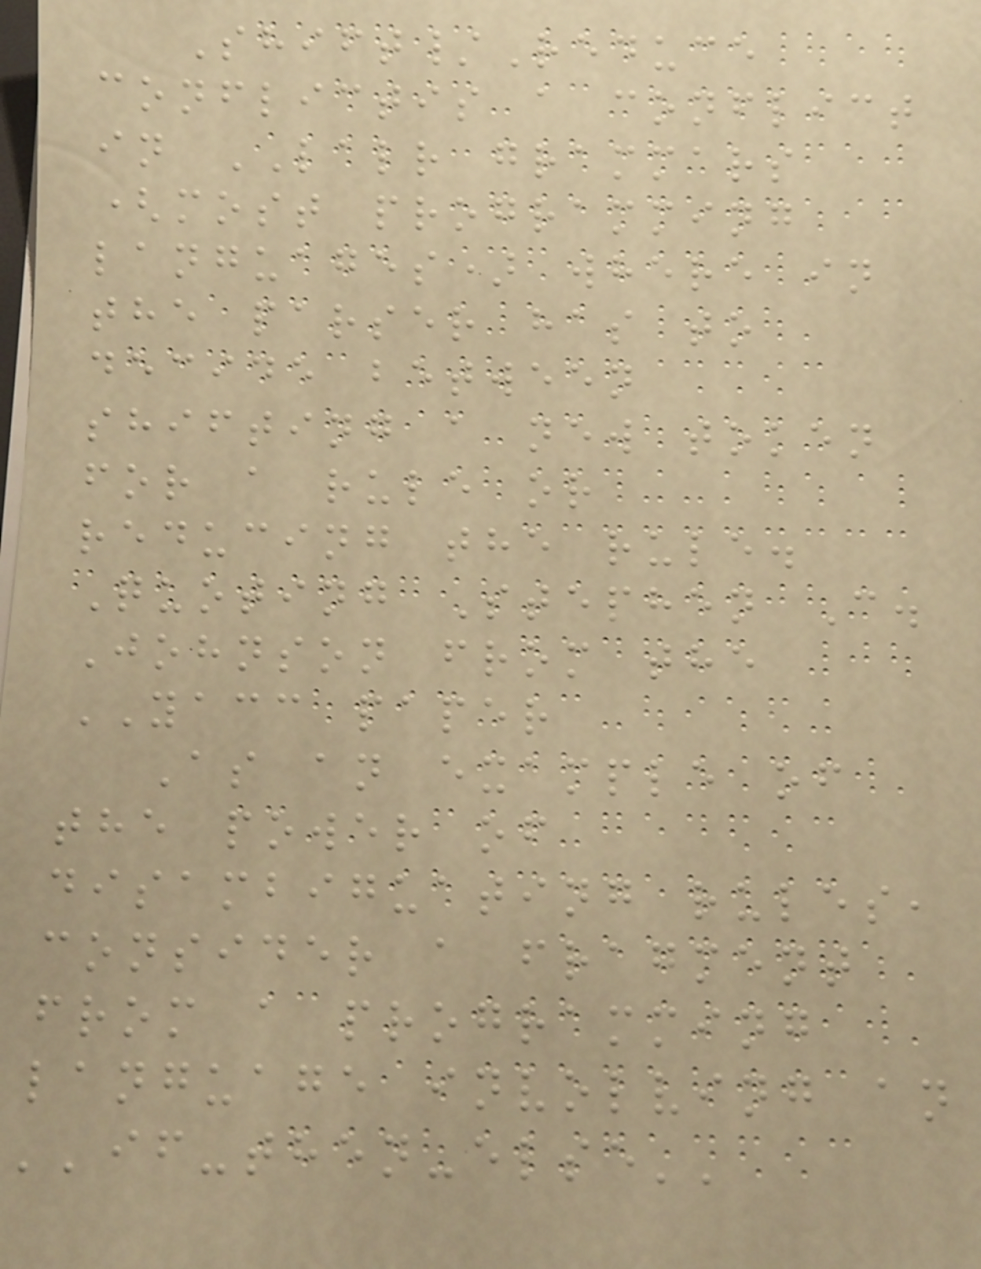Shift/Reduce
conflictis a conflict
in LALR grammars
(most programming
languages) where in
the parser has to
decide between
shifting a new token
for a rule or
reducing the rule.
Quoting Stephen C.
Johnson from the
YACC paper
As an example of
the power of
disambiguating rules,
consider a fragment
from a programming
language involving an
''if-then-else''
